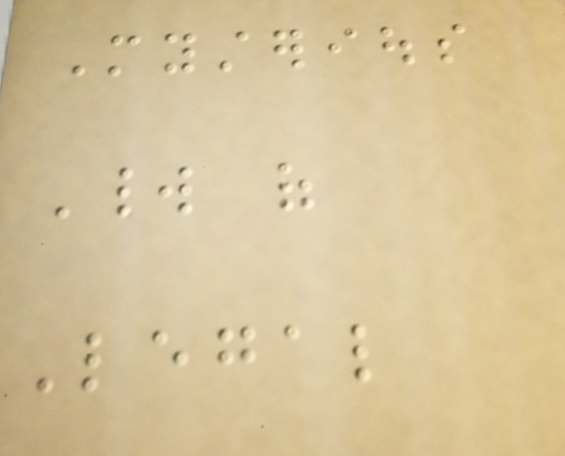Mysterious
World of
Legal
